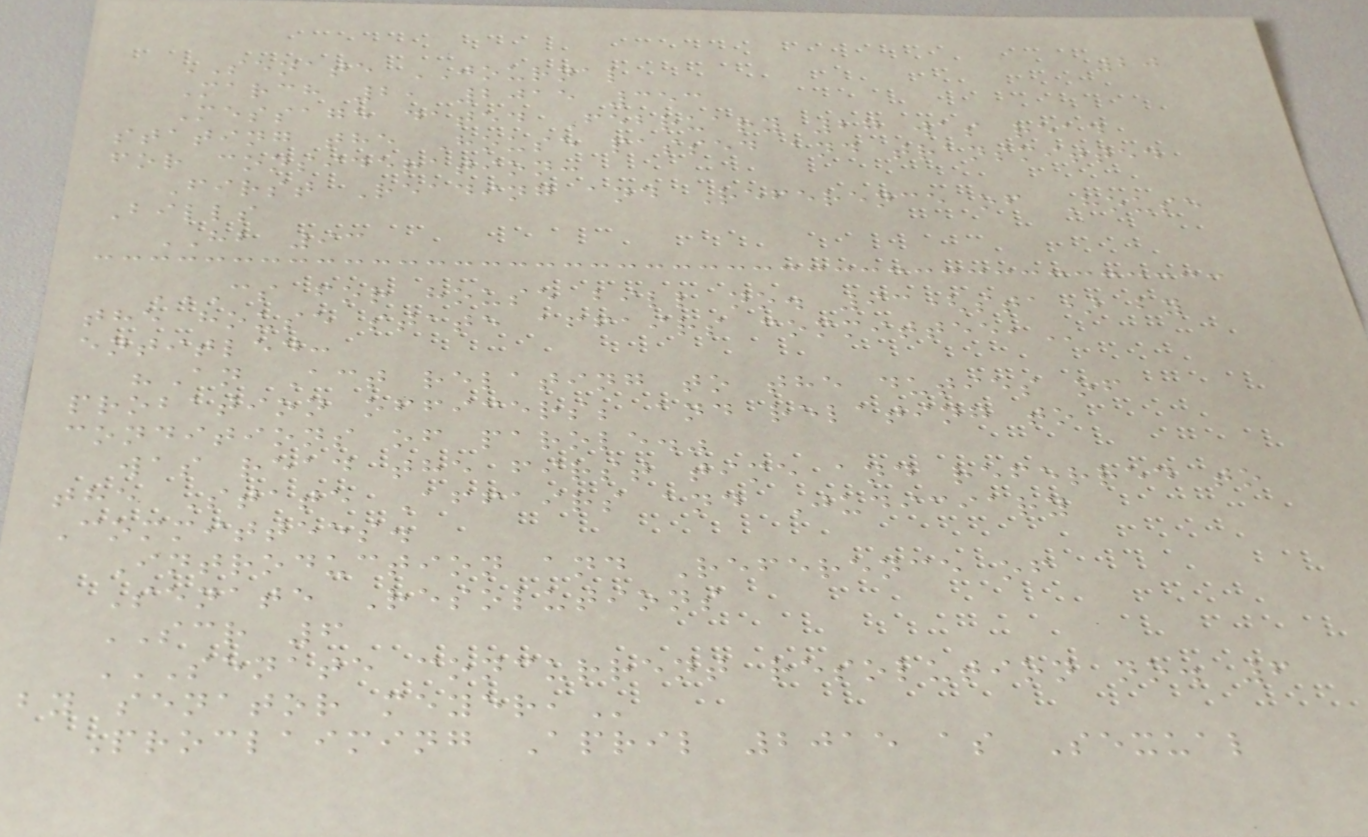20
SENATE JOURNAL
March 2, 2015 353
Message dated February 27 was read
stating the House passed and transmitted
for consideration:
First Reading and Reference of House
Bills
HB 93
CS FOR HOUSE BILL NO. 93(STA) BY
THE HOUSE STATE AFFAIRS COMMITTEE,
entitled:
"An Act relating to the duties of
probation officers; and relating to
conditions of parole."
was read the first time and referred to
the State Affairs and Judiciary
Committees.
Introduction and Reference of
Senate Resolutions
SCR 6
SENATE CONCURRENT RESOLUTION NO. 6
BY SENATOR MEYER,
Proclaiming April 2015 as Sexual
